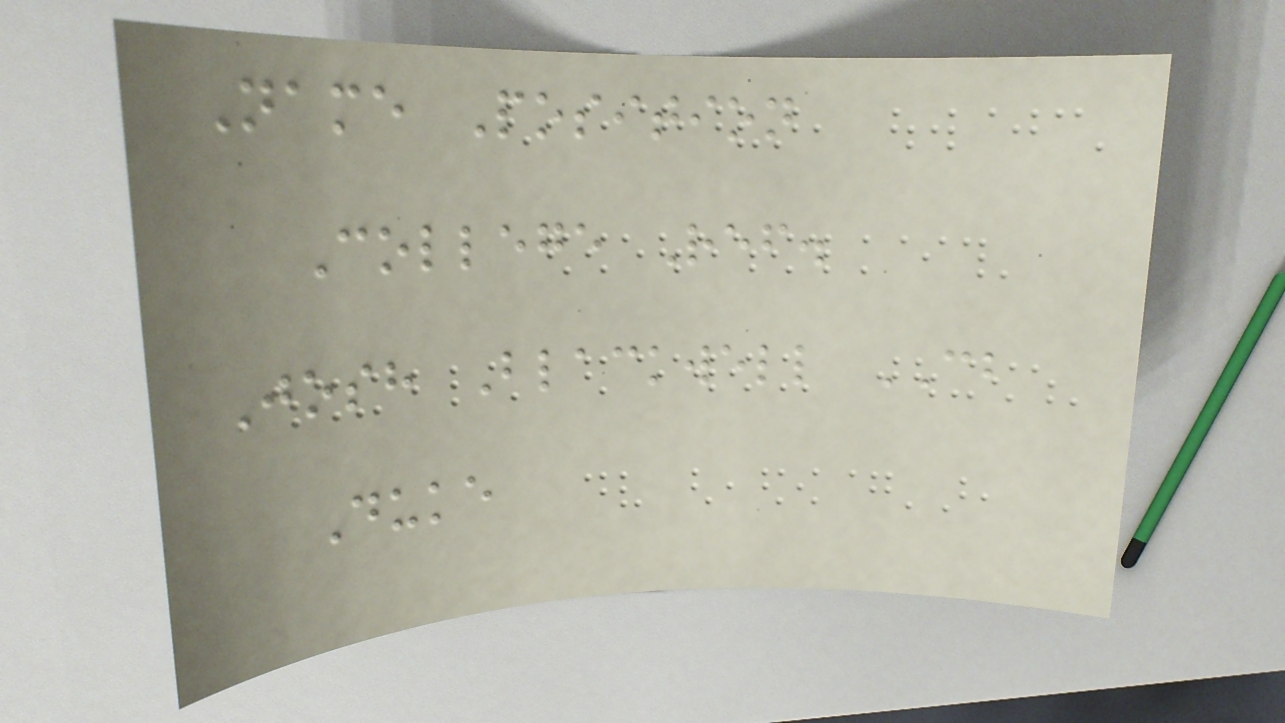Name Position
College Ref.
Josh Blackwell CB
Duke
